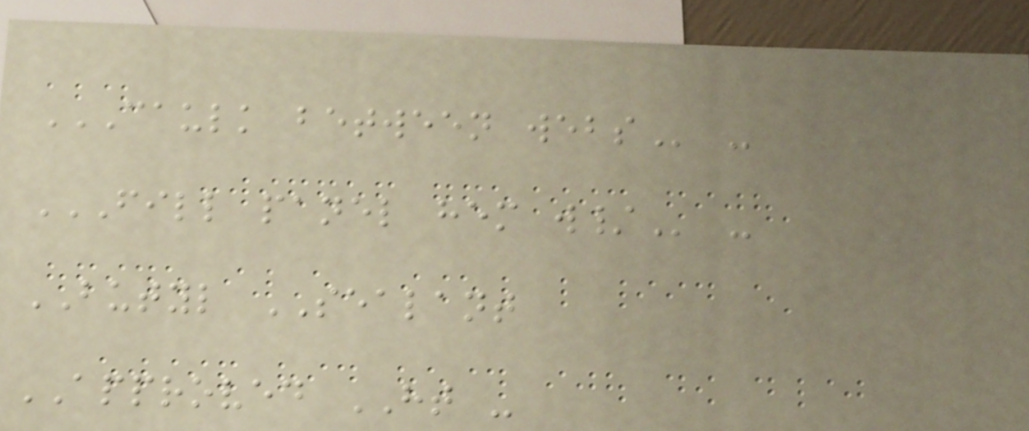CAULK BETWEEN WEBS -
FILL PANEL HEM W/ -
BUTYL SEALANT
APPROVED HT -
